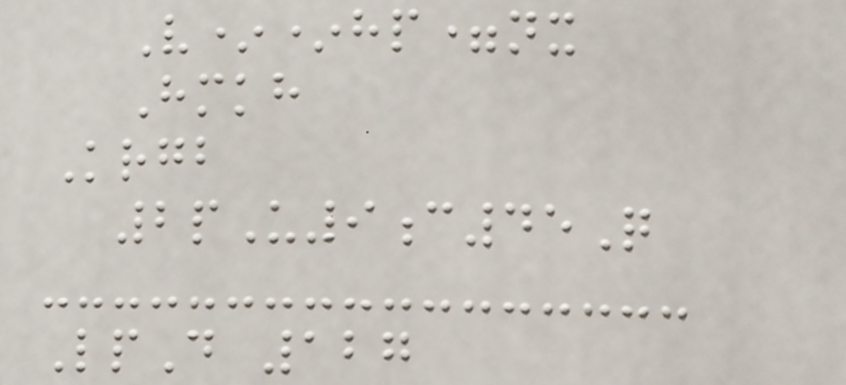V**hp=nx
Hmkh
Krgb
2pU9c45Q
LpD 127
